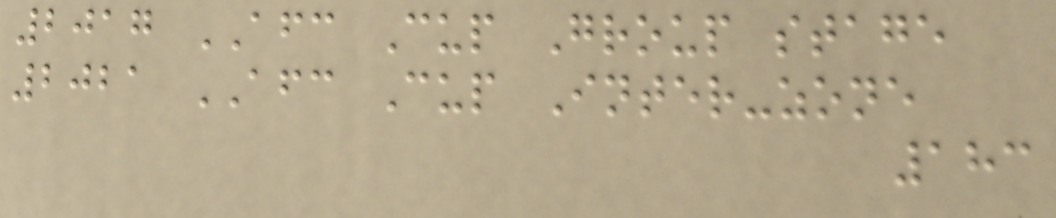2017 AFC Cup Group stage
2021 AFC Cup Inter-zone
183
